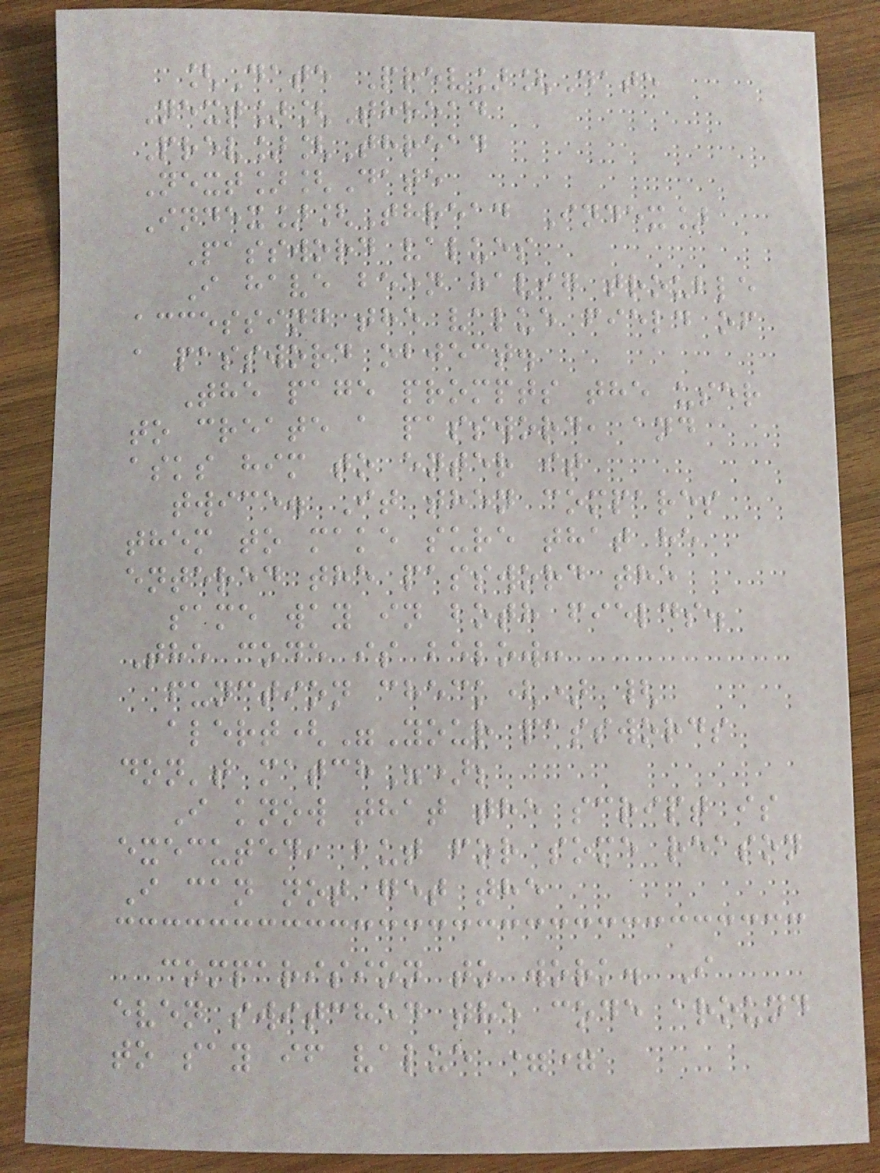[Date Prev][Date
Next][Thread
Prev][Thread
Next][Date
Index][Thread Index]
Password values
I have been havig trouble
accessing the value field of
a password object.
The page prompts the user
to create a password, and
asks him to enter it
twice. It then compares
them to make sure that he
entered the password the
same way in both fields.
The code is below:
function check() {
alert("Your passwords
don't match");
I know that the script is
executed, but for some reason
I can not get the
comparision to work. I
even switched the code around
to say if value ==
